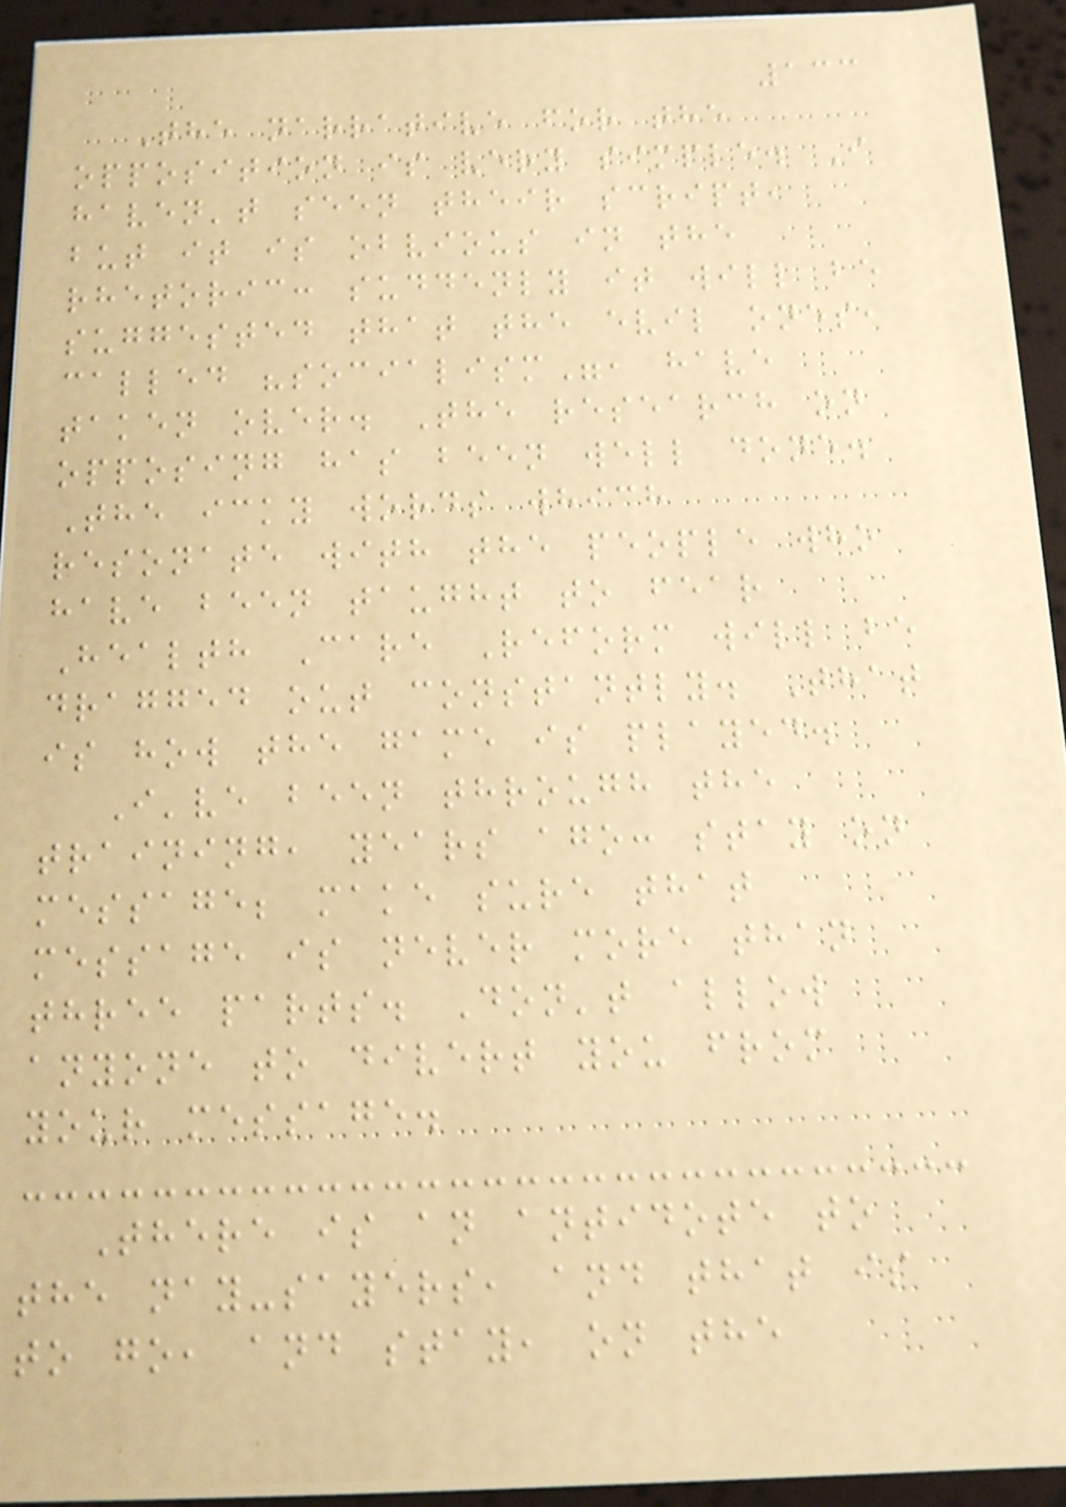133
The narrative for the
opposition is very simple. I
haven't seen their script,
but it is obvious in the
rhetoric: suddenly it will be
suggested that the evil ones,
called "socialism", have
taken over. The research on
opposing has been well done.
The icky words which
resonate with the people who
have been taught to fear
Health Care Reform will be
dragged out constantly. That
is how the game is played.
I've been through the
training, years ago: stay on
message; make sure that
message is never more than
three parts. Don't allow
anyone to divert you from
your message.
There is an antidote to
the nay-sayers, and that is
to go, and stay, on the
